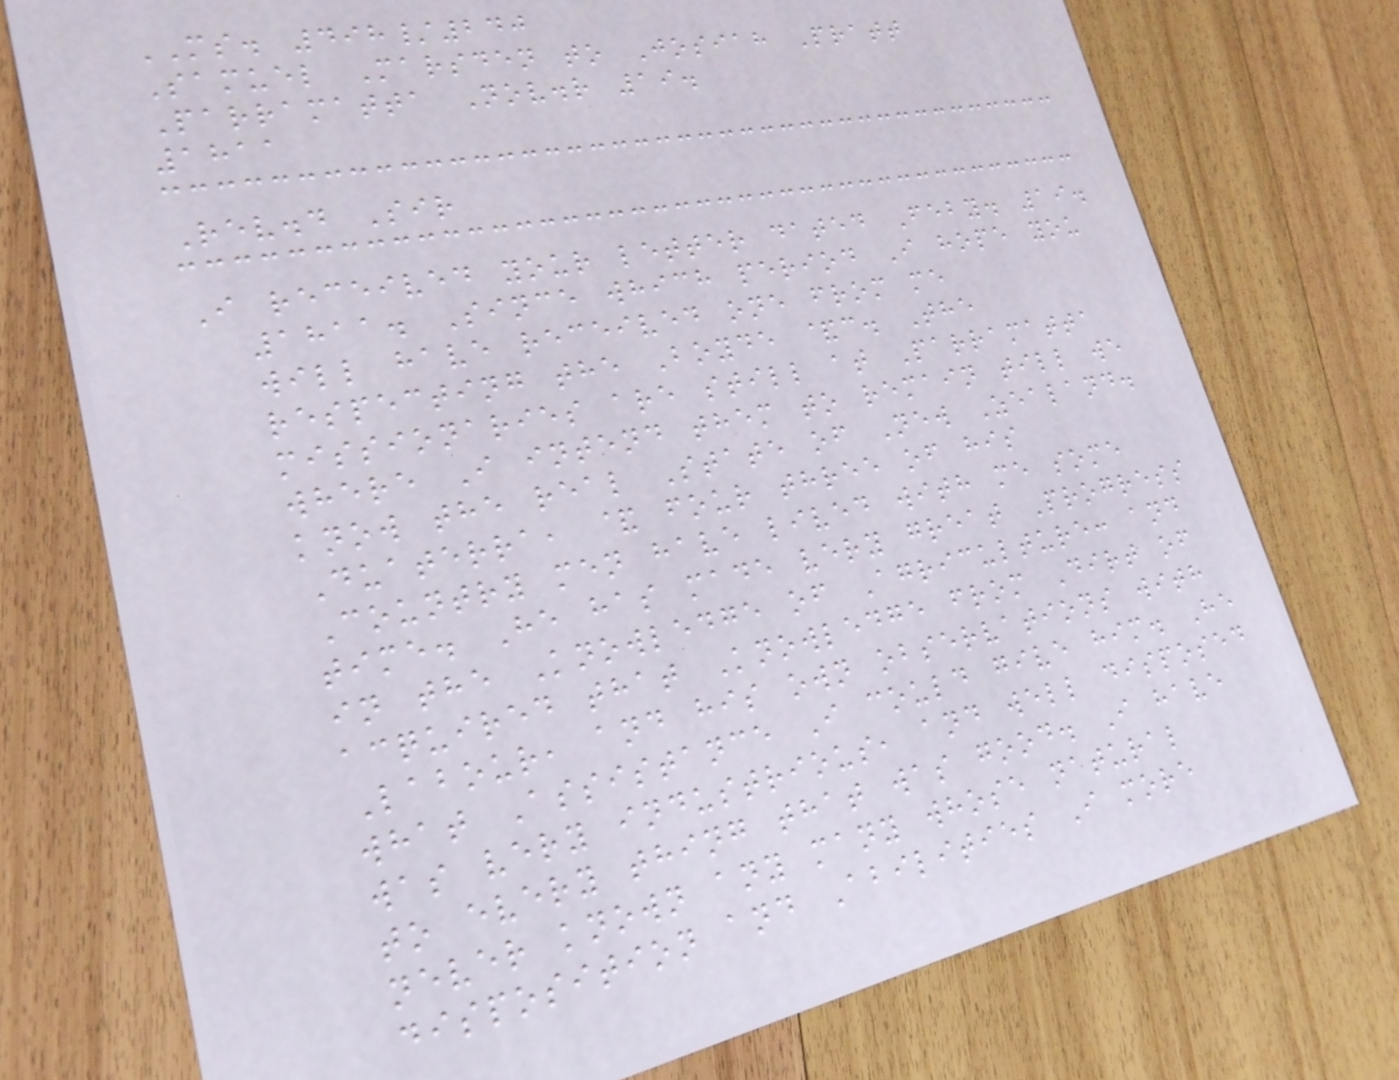MS. 498/240
Samuel Marsden to Josiah Pratt
Parramatta Nov.r 19.
1811
Rev.d Sir
I received your letter dated Feby. 19.
1811. Since which period I hope you
will have received one from me
respecting the Boyde &c. The
missionaries are still at Parramatta
where I intend them to remain till we
know the real State of New Zealand.
Duaterra, & four three of his
Country men have lived with me some
time. He has made very great Progress
in the Knowledge of Agriculture: and
acquired that Knowledge from Dirt of
Labour, and his own observations with
what Assistance I could give him. He
was very industrious, and well disposed
to every thing that was good. I have
never known any many whose natural
disposition and Abilities I more
